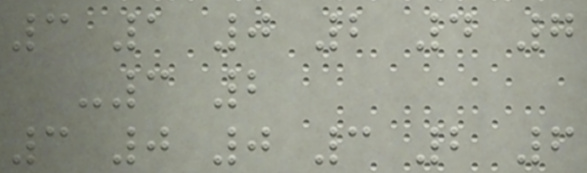3 1 0 2 4 7
-3 2
3 0 0 3 2 6
